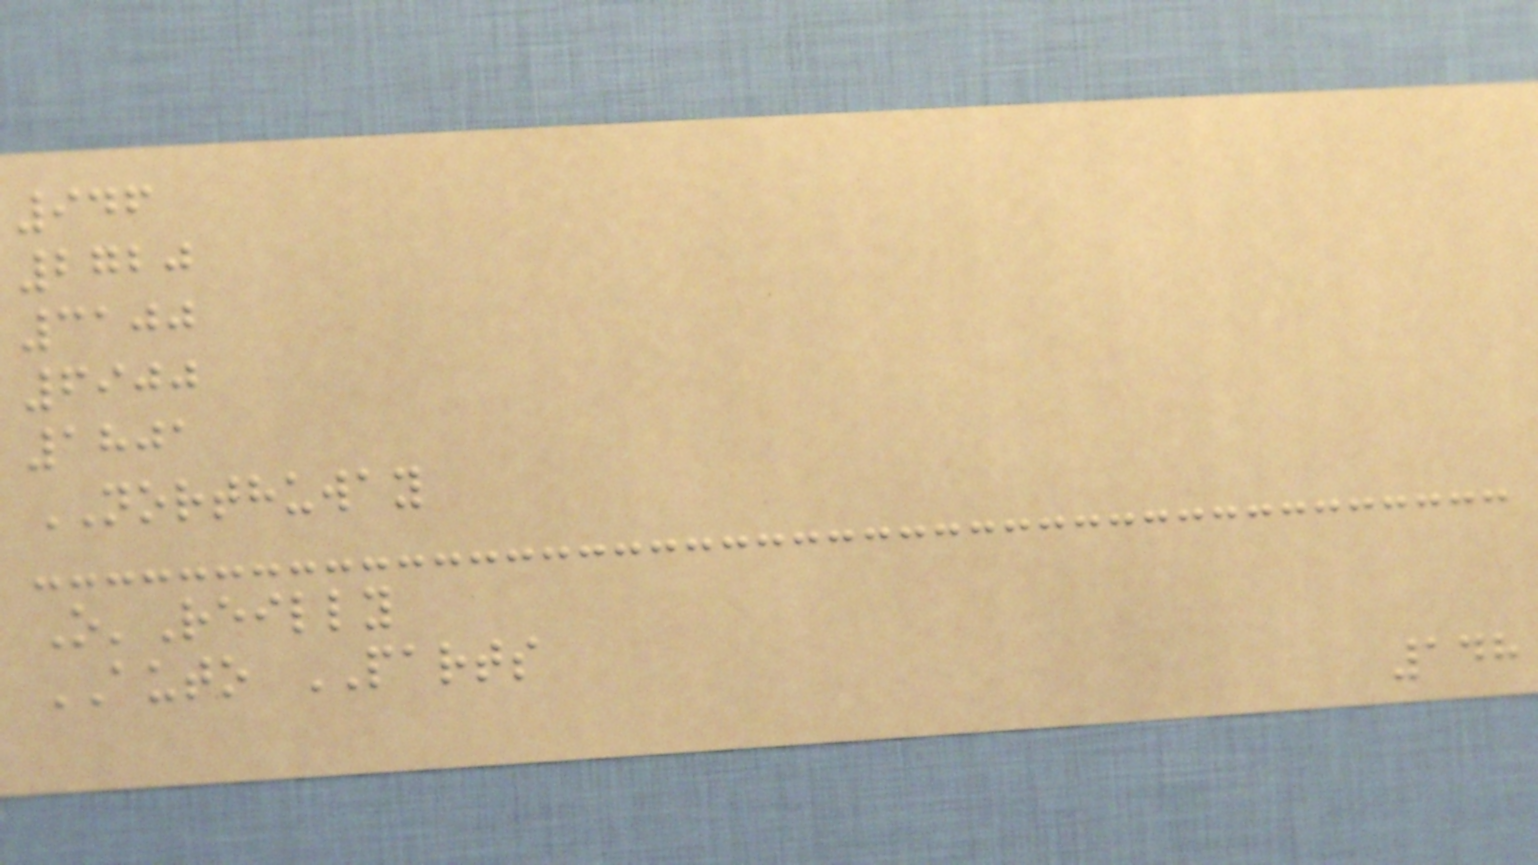946
2720
3100
6900
1801
NORTHUWAY
O'Reilly
AUTO PARTS
148
